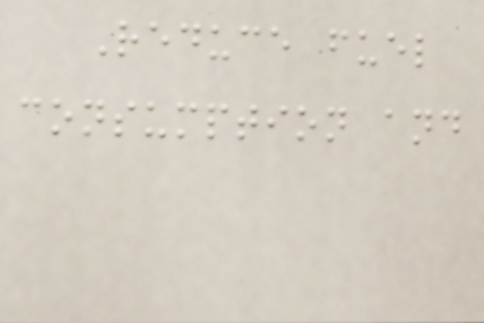Reduce fuel
consumption and
